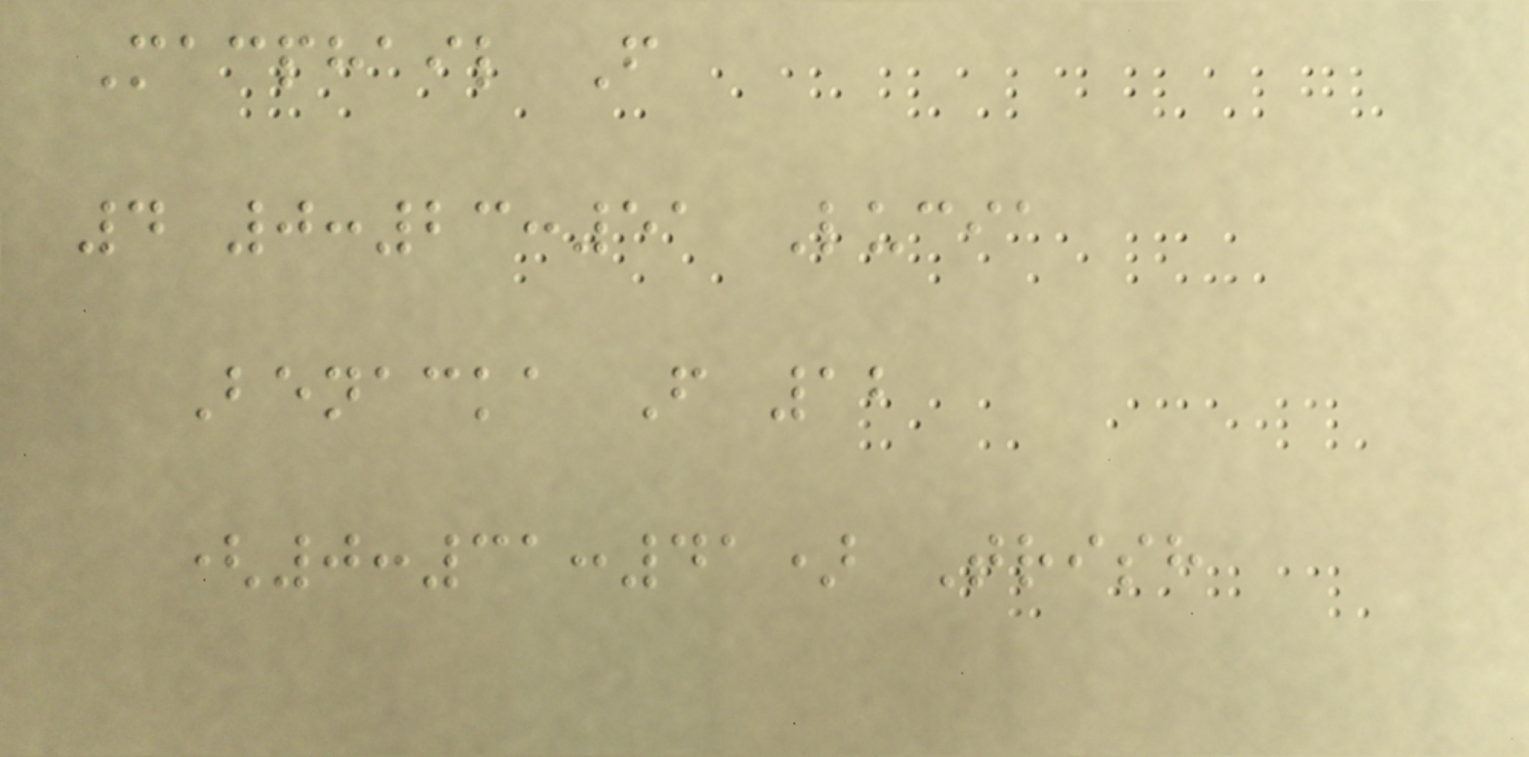Macphail F
4 0:23:51 Lucia
Benacka F 12
(0:31:41) Trish
